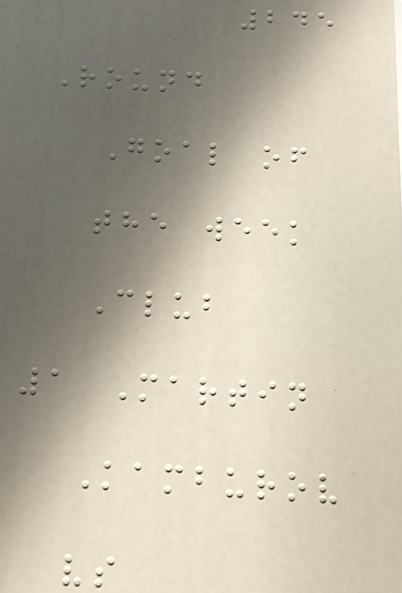245
Round
Goal of
the week
Club
1 Martin
Kamburov
vs
